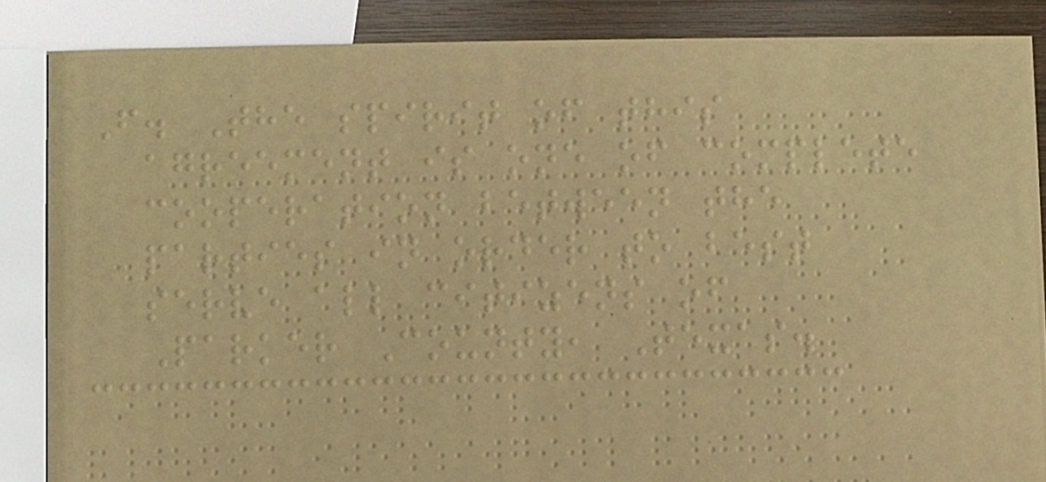F. The spirit of this
agreement is one of complete
cooperation between the
parties in order to best
serve all citizens of
Parker County, Texas.
